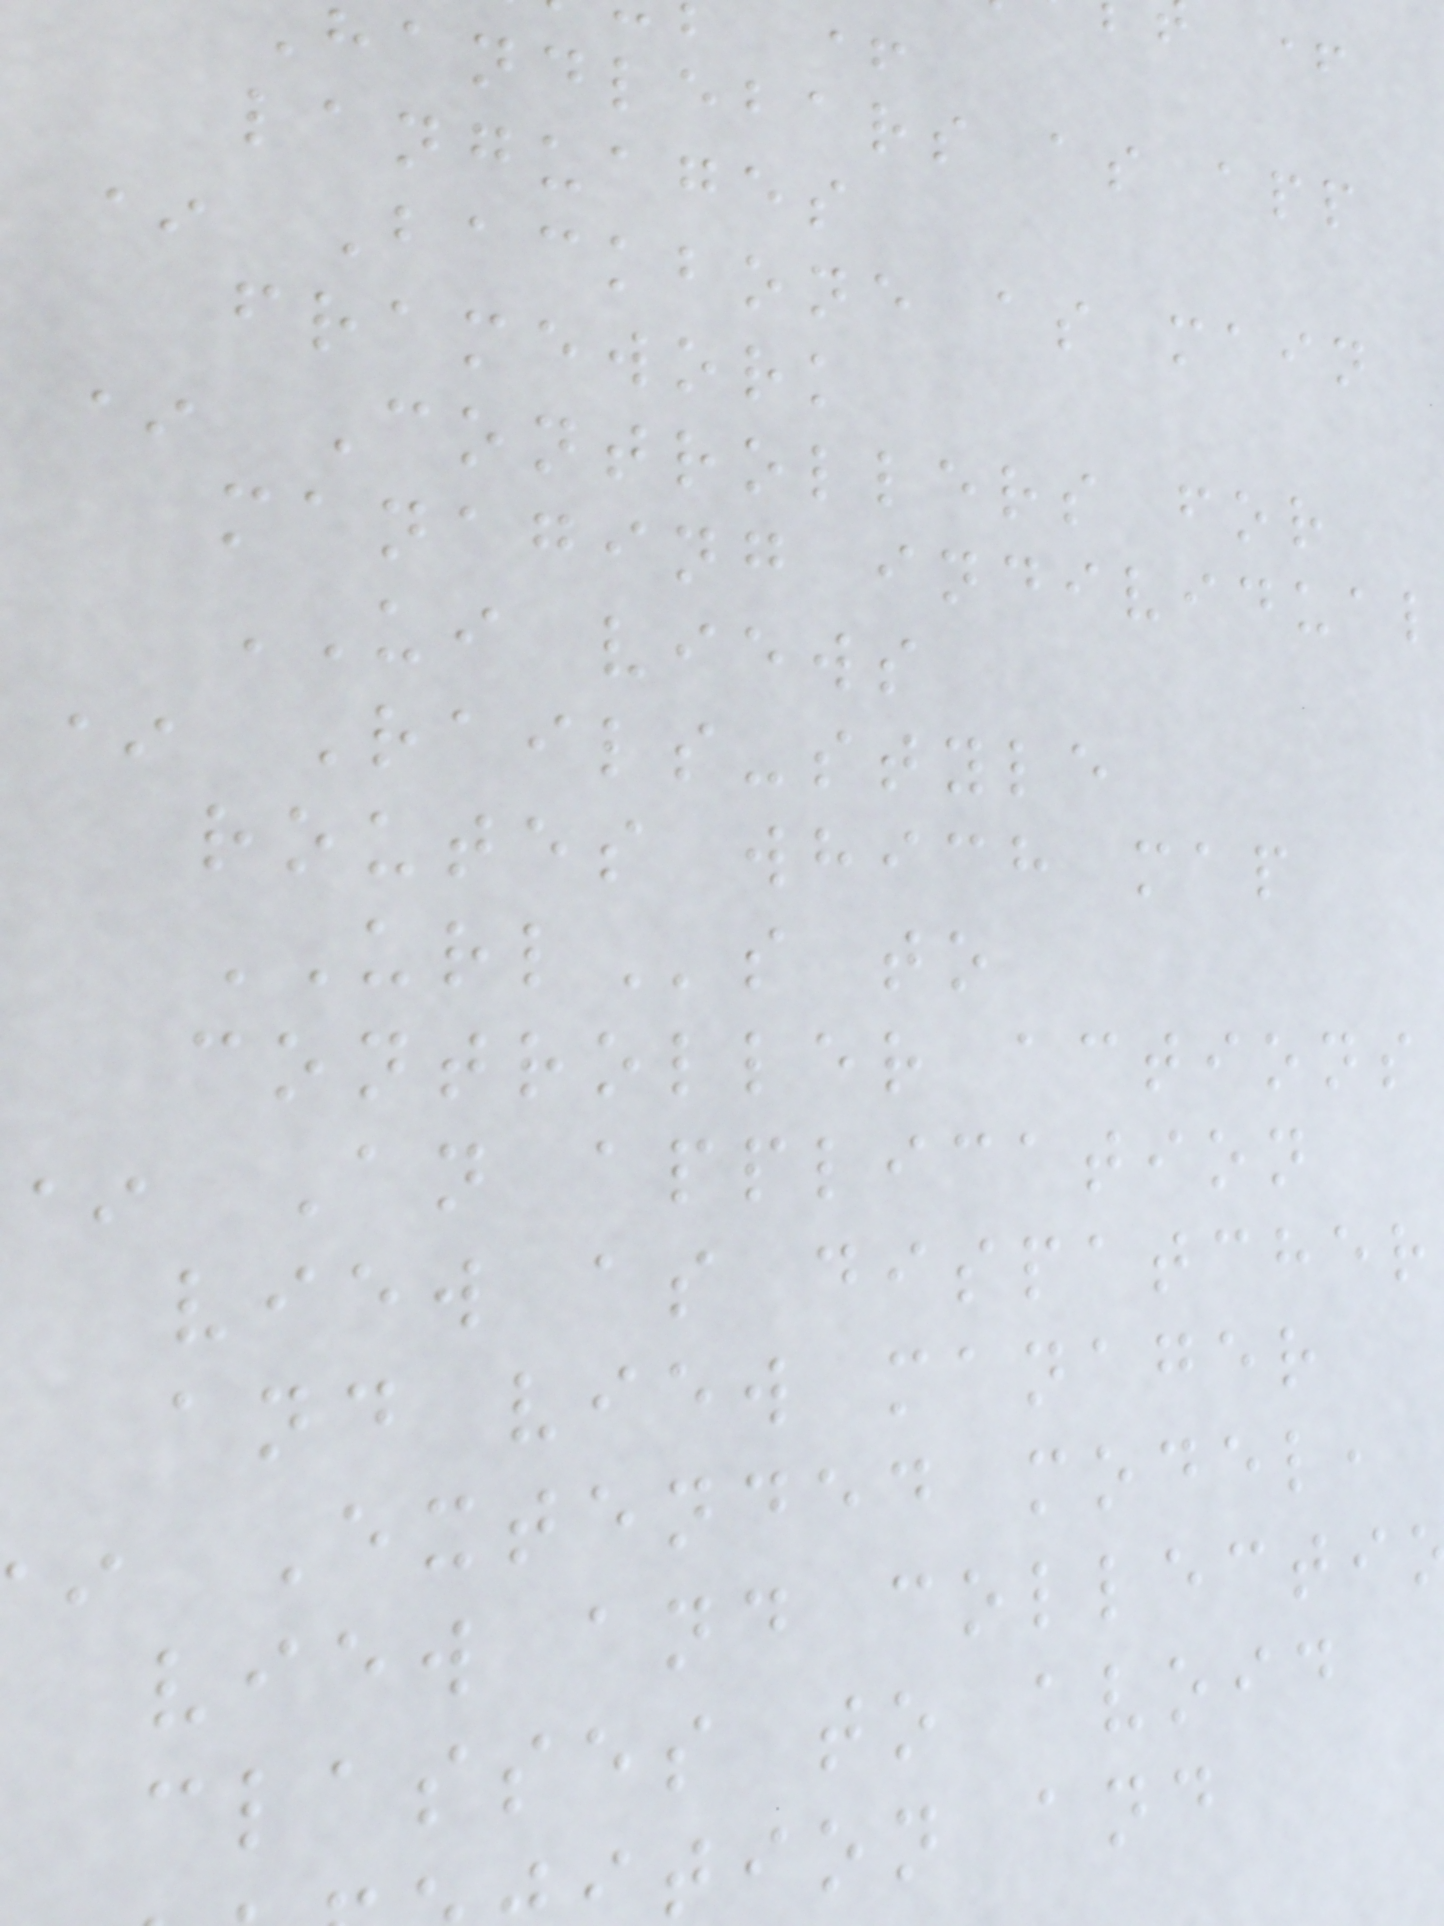handlebars as app
languages
* Backbone as main
framework
* Controllers for
managing individual
UI views
* Rails-style
routes which map
URLs to
controller actions
An application
view as dispatcher
and view manager
Extended model,
view and collecti
classes to avoid
tion and
